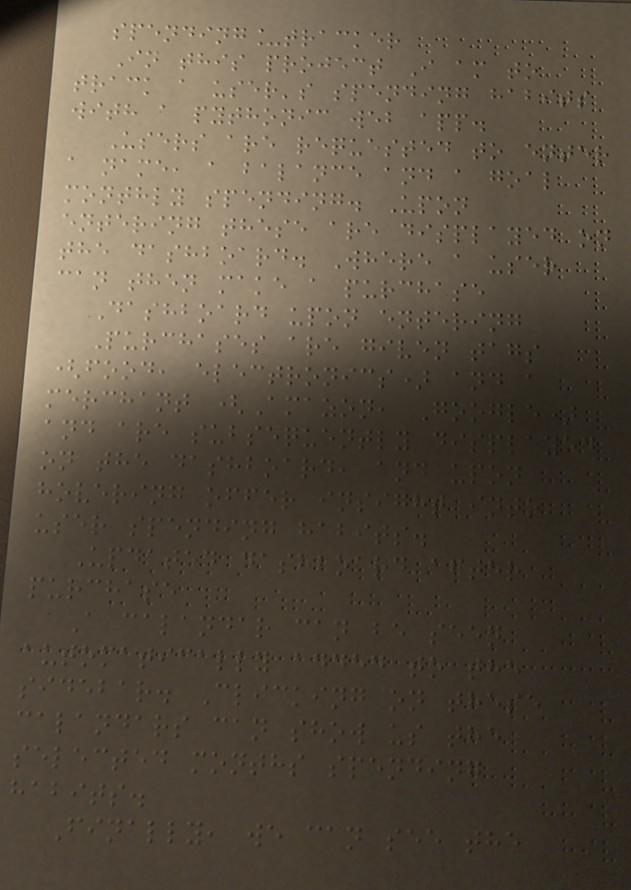spending_tracker
In this project I am to
track a user's spending habits
with a pythonic web app.
Users are requested to enter
a name, a balance and a goal
monthly spending. Upon
entering these are displayed on
the dashboard. Where a user
can then make a purchase
Dashboard upon entering
Purchases are given tags
(food, electronics) and a
merchant (Amazon, Google)
and are subsequently displayed
on the dashboard, and upon
hovering offer insight into
user spending habits.
Updated dashboard after
purchase
A calandar can be seen
automatically added to the
sidebar. Clicking on these
calandars can show us the
selected months spending
habits.
Finally, we can see the
